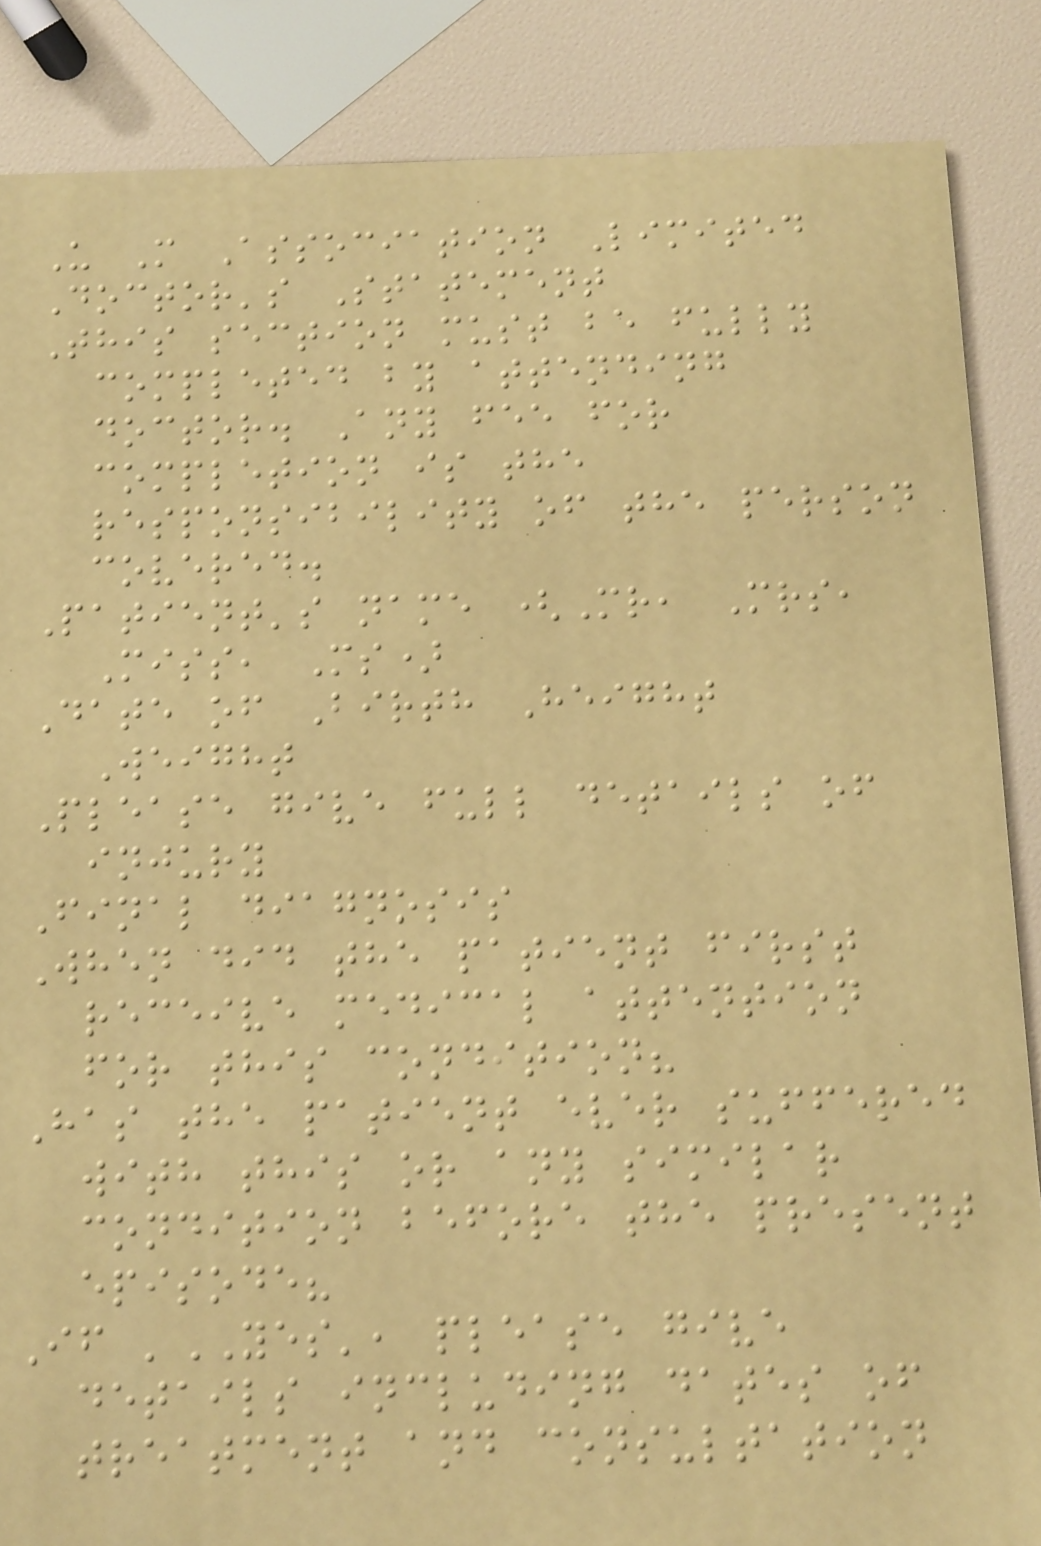U M Association Limited
Doctor's Statement
This section must be fully
completed by attending
doctor. Any fee for
completion is the
responsibility of the person
covered.
Patient's name (Mr, Mrs,
Miss, Ms)
Date of Birth Height
Weight
Please give full details of
injury
Final diagnosis
When did the patient first
receive medical attention
for this condition?
Has the patient ever suffered
with this or any similar
condition before the present
episode?
If 'YES', please give
details including dates of
treatment and consultation
